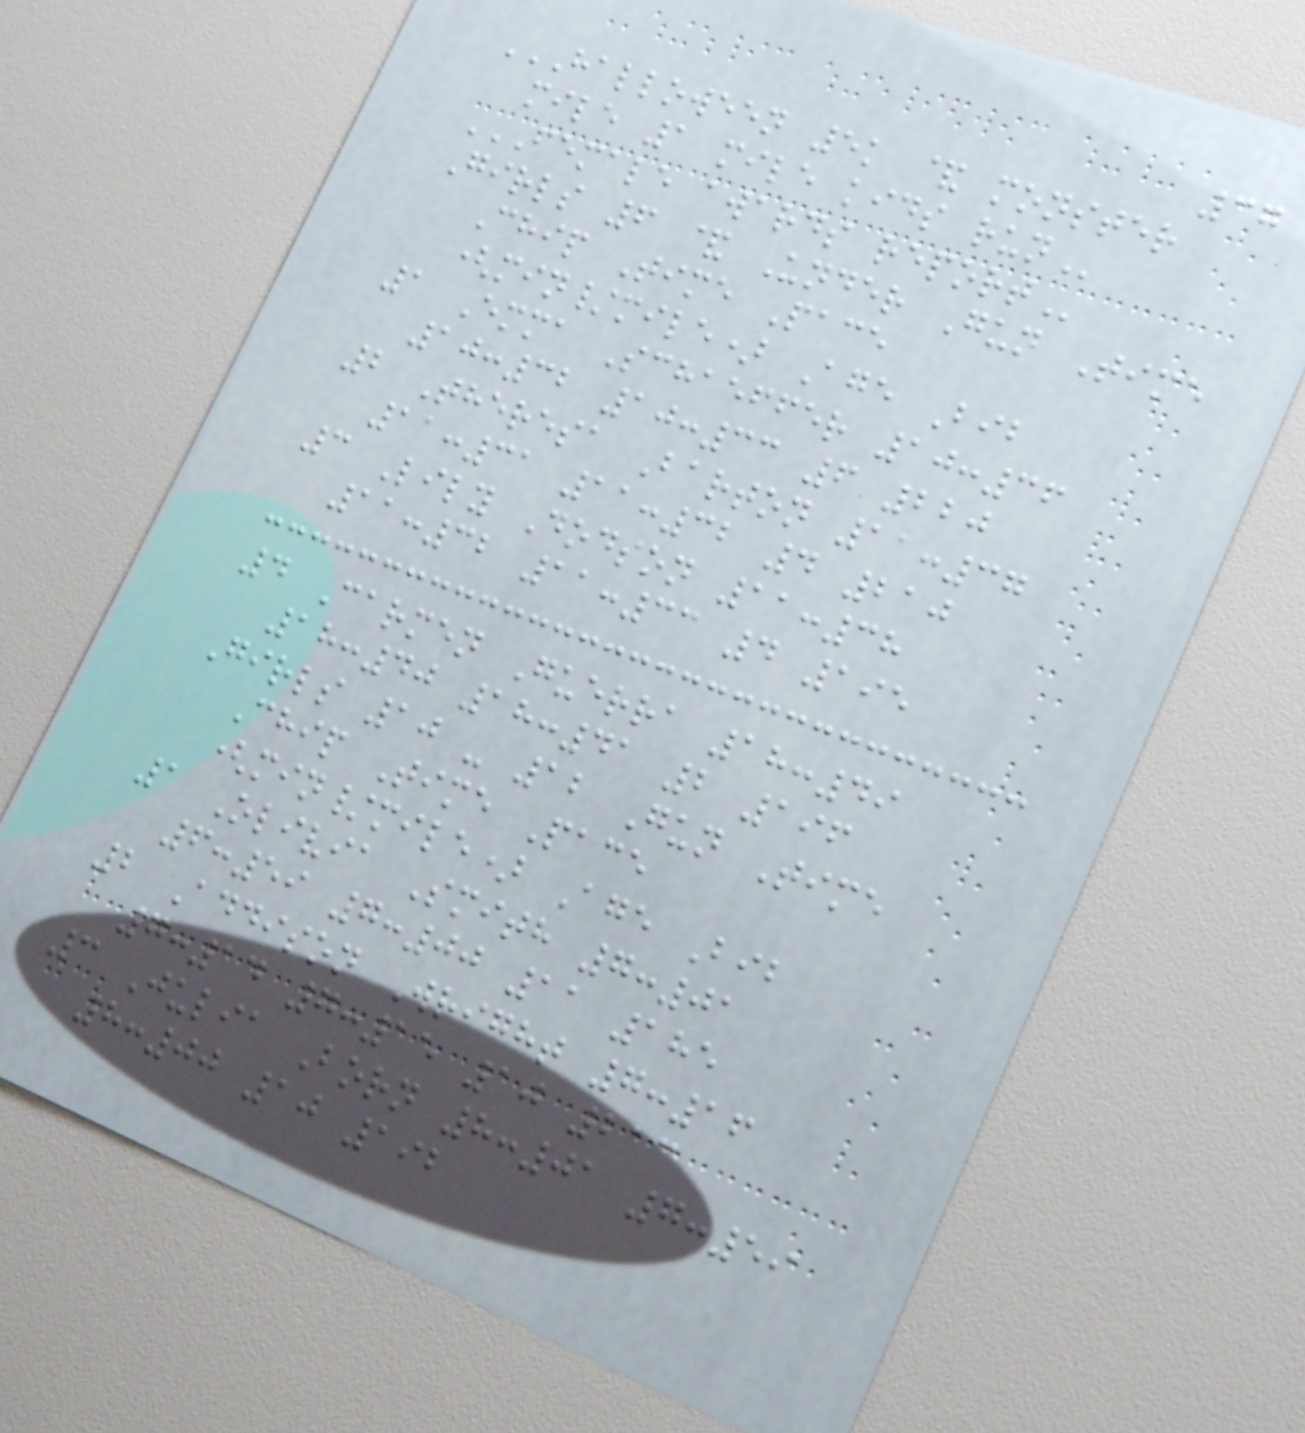37
HALLOWEEN 5K & MONSTER
MILE 1 MILE KIDS RUN
FEMALE AWARDS REPORT
Girls 6 & Under Gun Time
Chip Time Pace
(min/mile) Age Bib
1 Emma Schaeffer 10:36
10:32 10:33 6 220
2 Theresa Barton 11:37
11:31 11:32 4 210
3 Lily Dodson 11:38
11:32 11:33 4 195
4 Carmen Guerra 18:49
18:40 18:41 2 196
Girls 10 - 12 Gun Time
Chip Time Pace
(min/mile) Age Bib
1 Olivia Smith 7:01
6:59 7:00 11 185
2 Addison Wright 7:16
7:14 7:15 10 213
3 Julia Born 8:01 7:59
8:00 10 192
